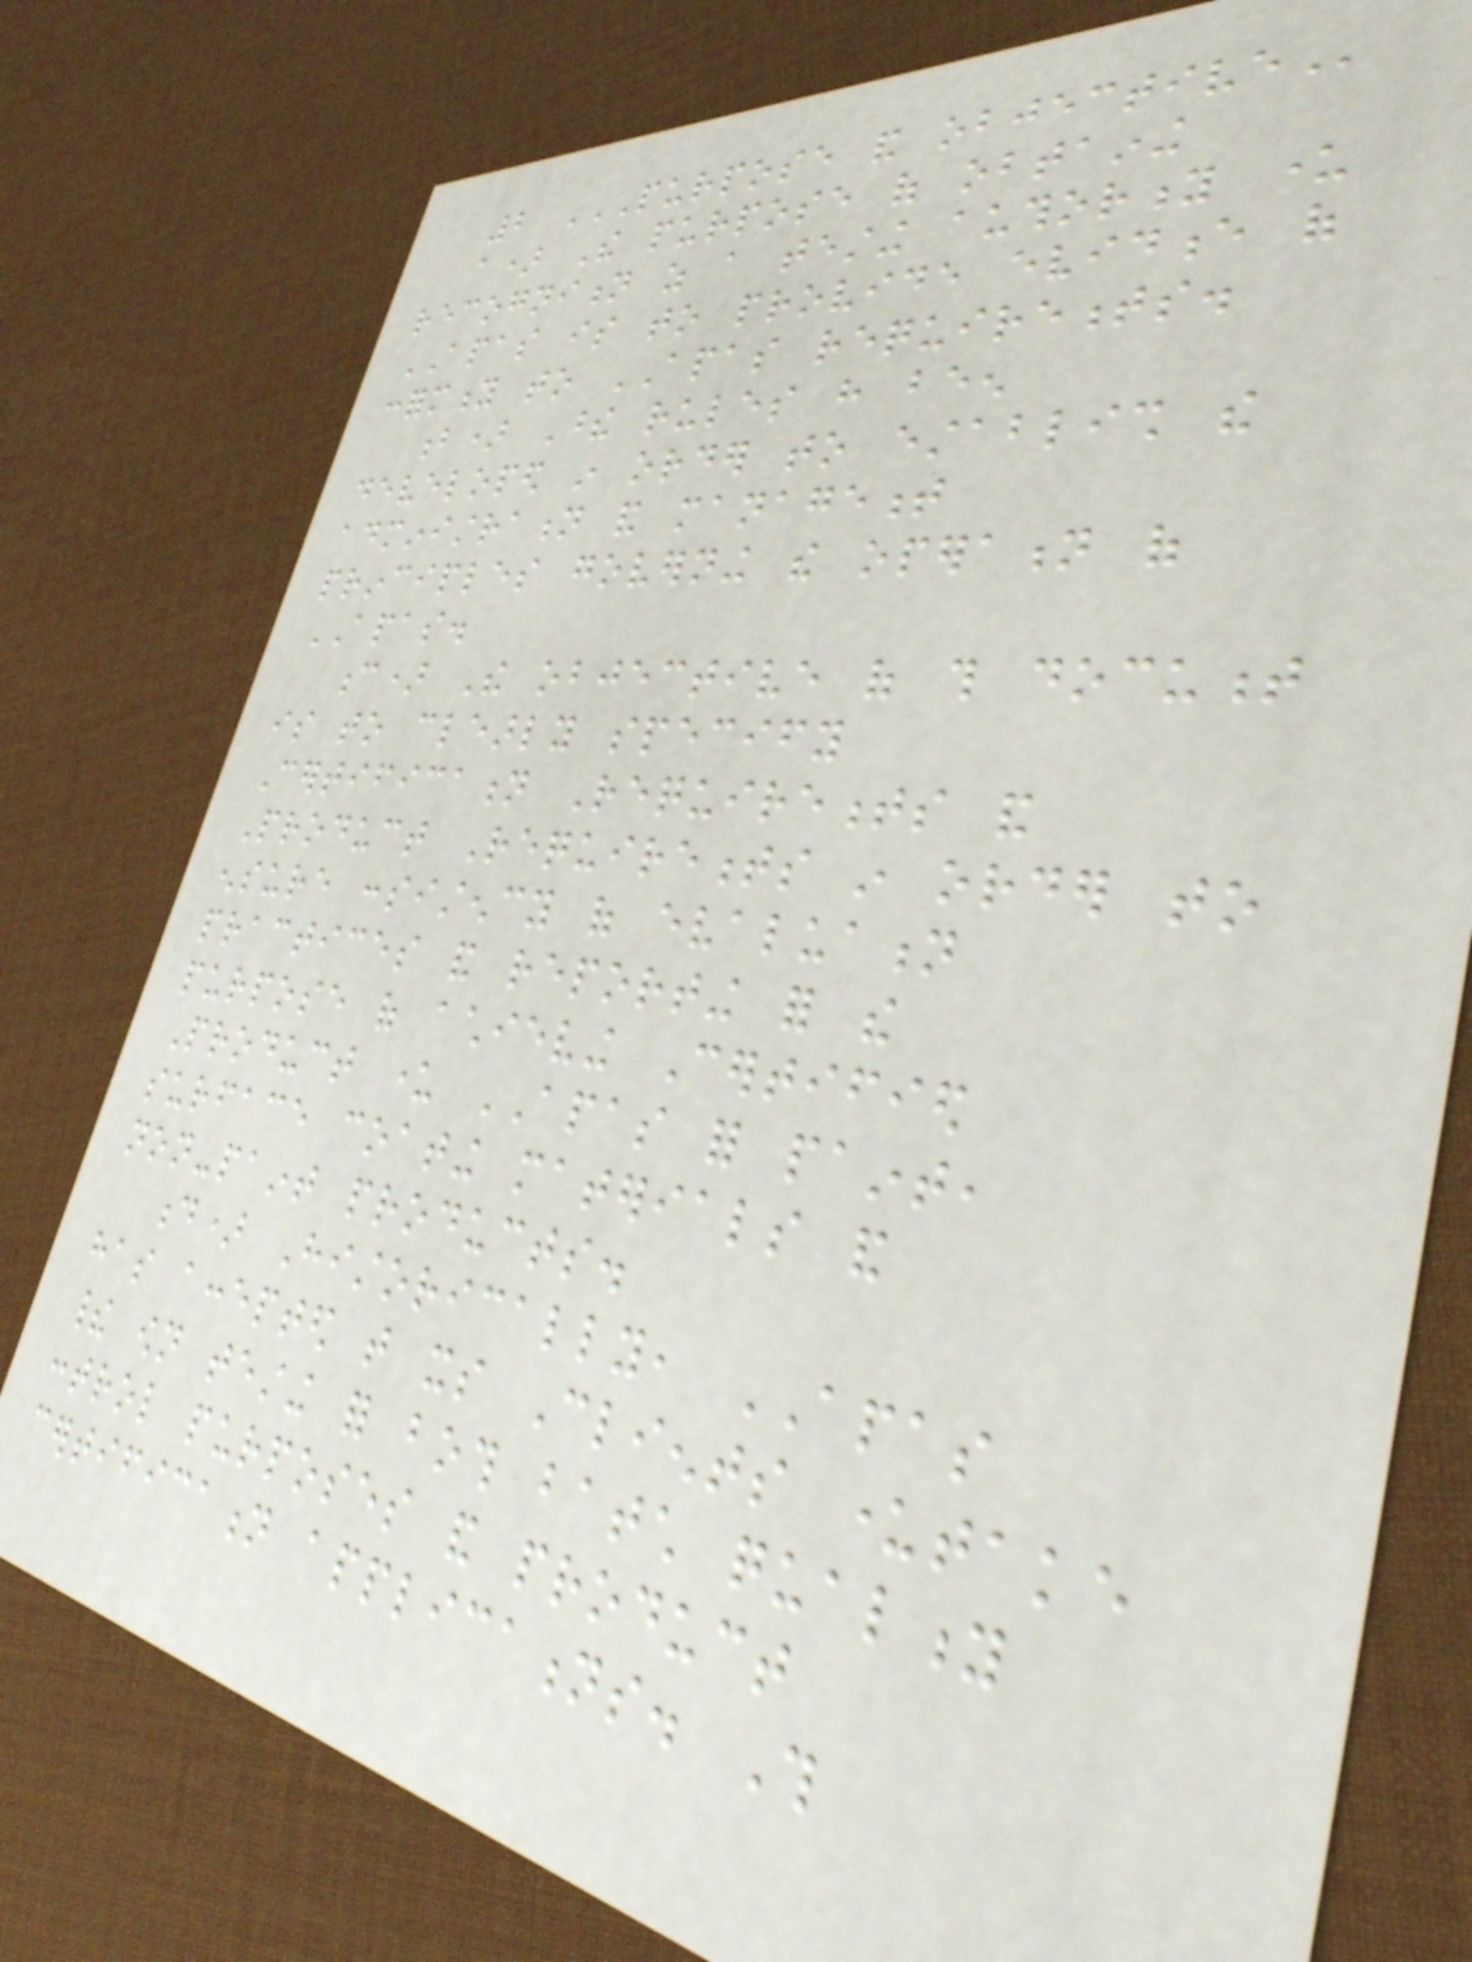2 PURPOSE AND OBJECTIVE
a) The purpose of obtaining
recognition as a testing authority under
APAS is to provide evidence of
conformity to APAS requirements.
b) These rules have been
developed in order to establish the
administration and management
principles governing the operation of
APAS.
c) The objective of this document
is to clearly specify
Certification Requirements and
Product Requirements in order to
ensure consistency of evaluation
practices and reporting for the
purpose of achieving Certified
Product under APAS for paint,
surface coating materials and
non-paint products.
d) Historically, APAS
has accepted that its Clients undertake
their own testing for both batch quality
control purposes and product
certification applications. This
